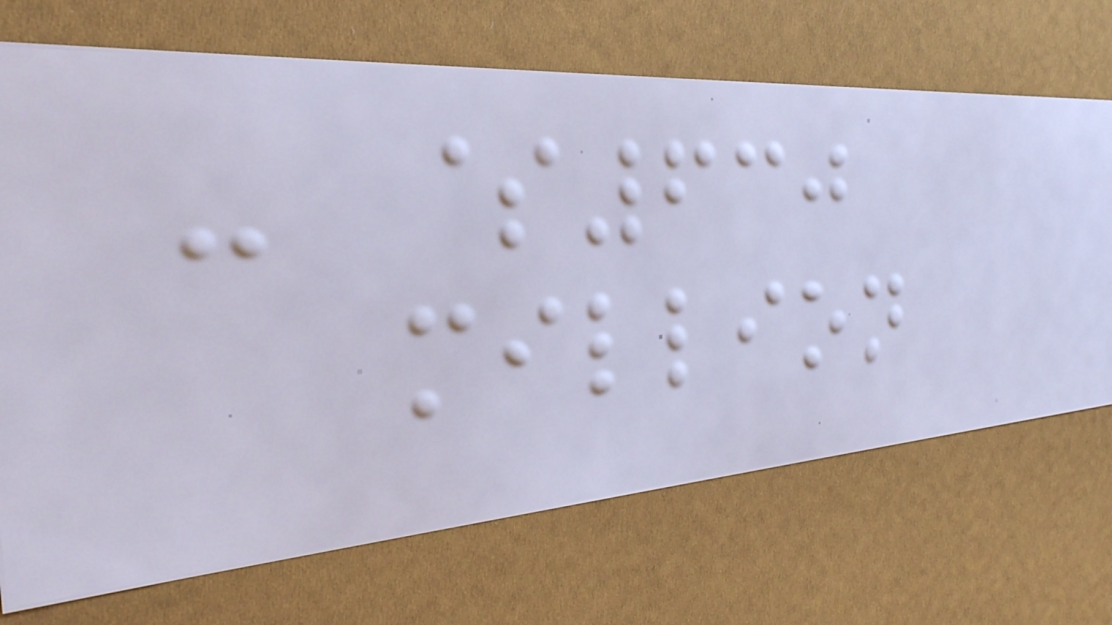- $630
million
